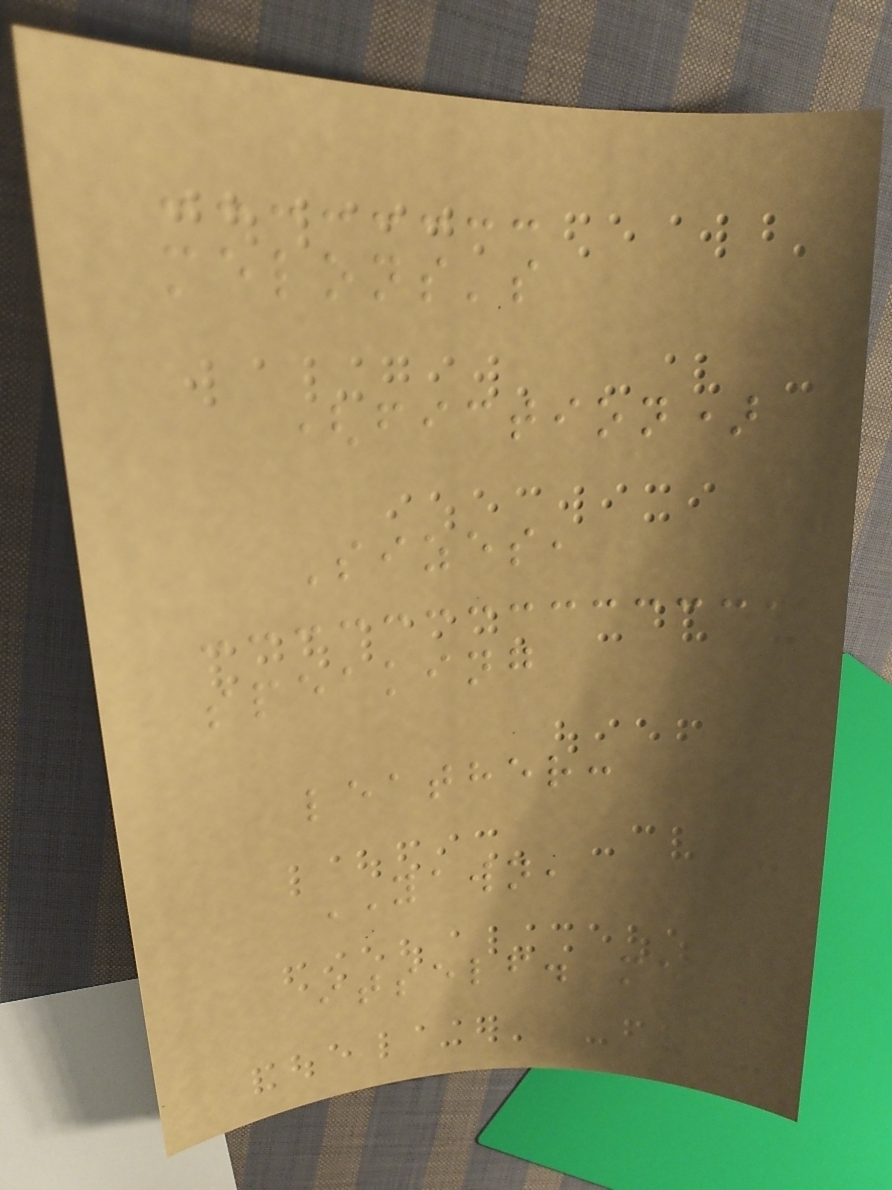melons's
(fiction)
Sizes,
speaking
leather:
YAWN,
itself. meet
